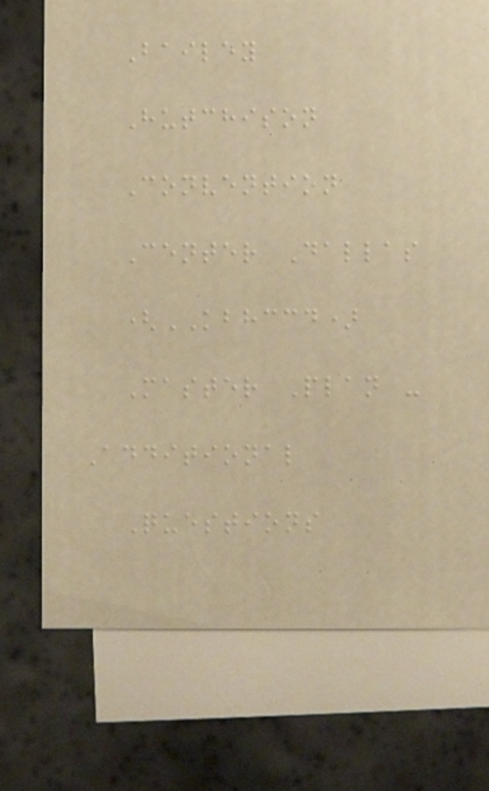Bailey
Hutchison
Convention
Center Dallas
(KBHCCD)
Master Plan -
Additional
Questions
